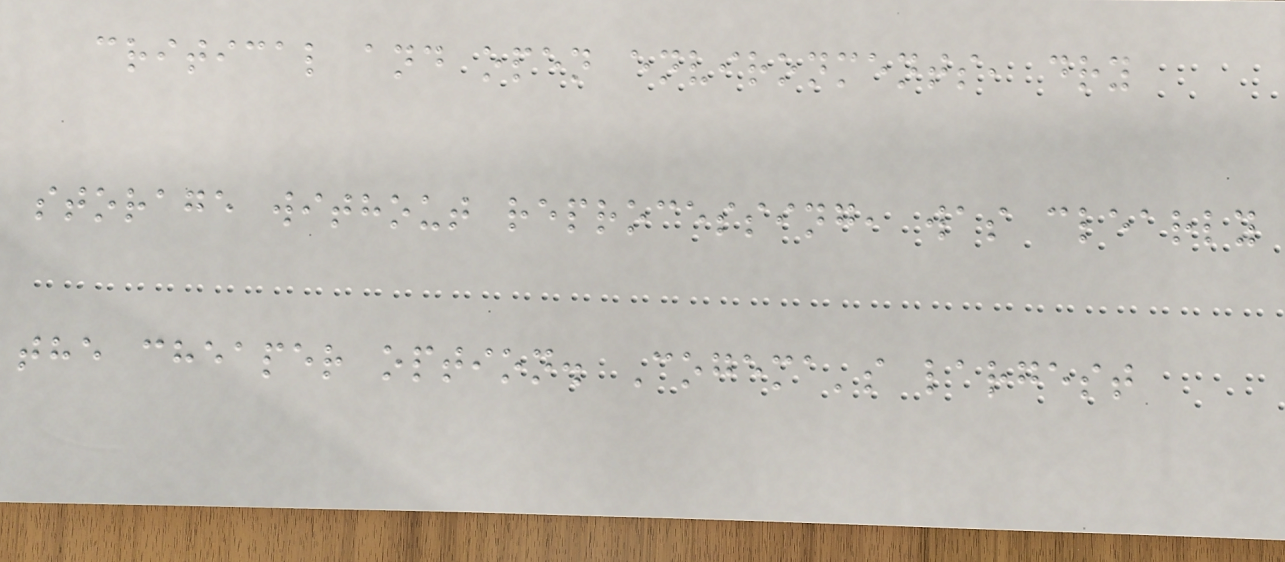critical and open environments, dry
storage without reprocessing, was clearly
the cheaper option. Cogema's largest
